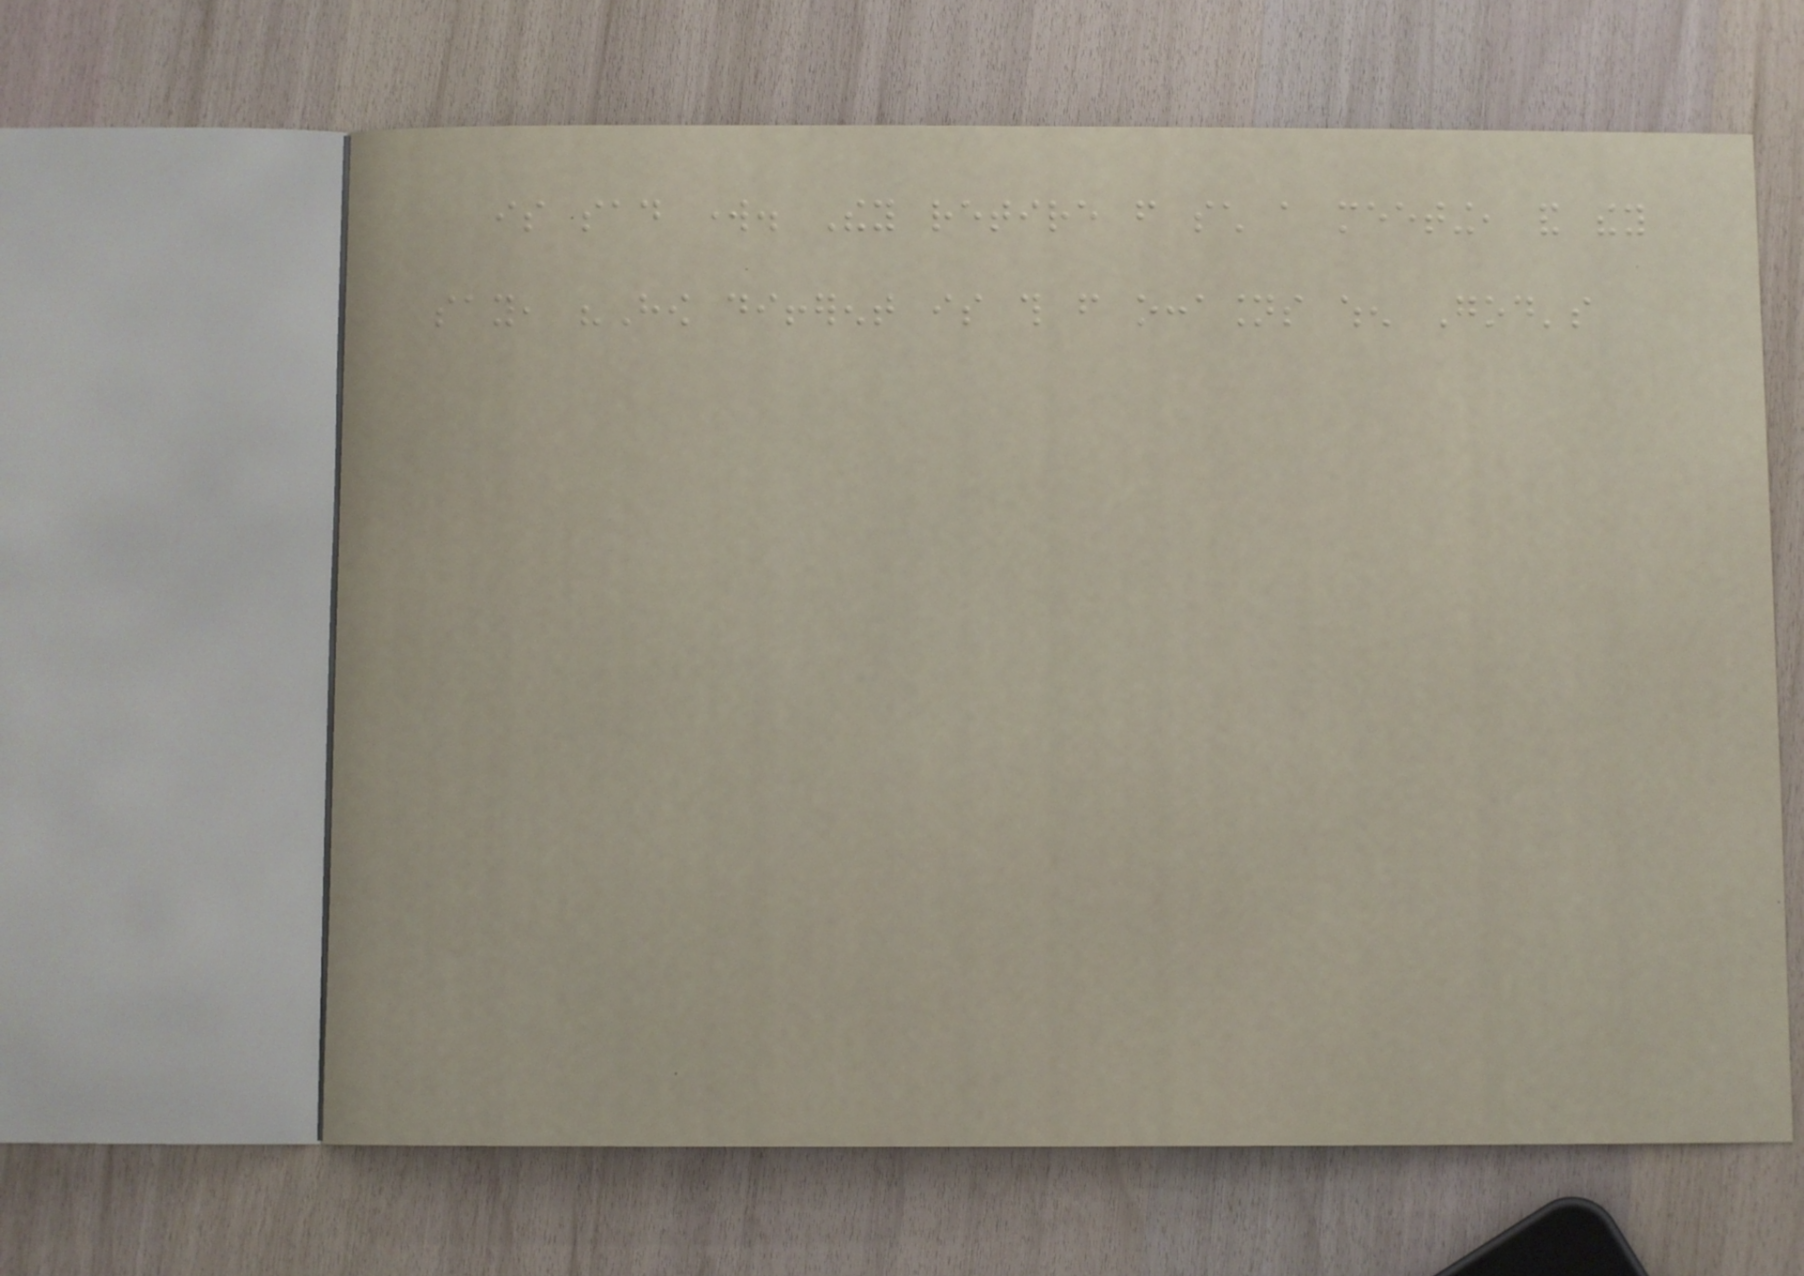is sad work. They retire from such a meeting, and they
say, "How different is this from occasions when God's
